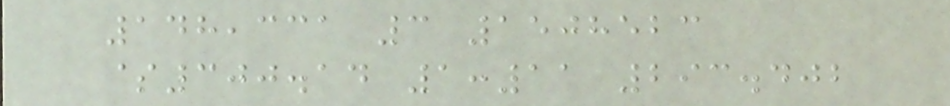148,331 3 1508523
$300.14 1:11 293.402
